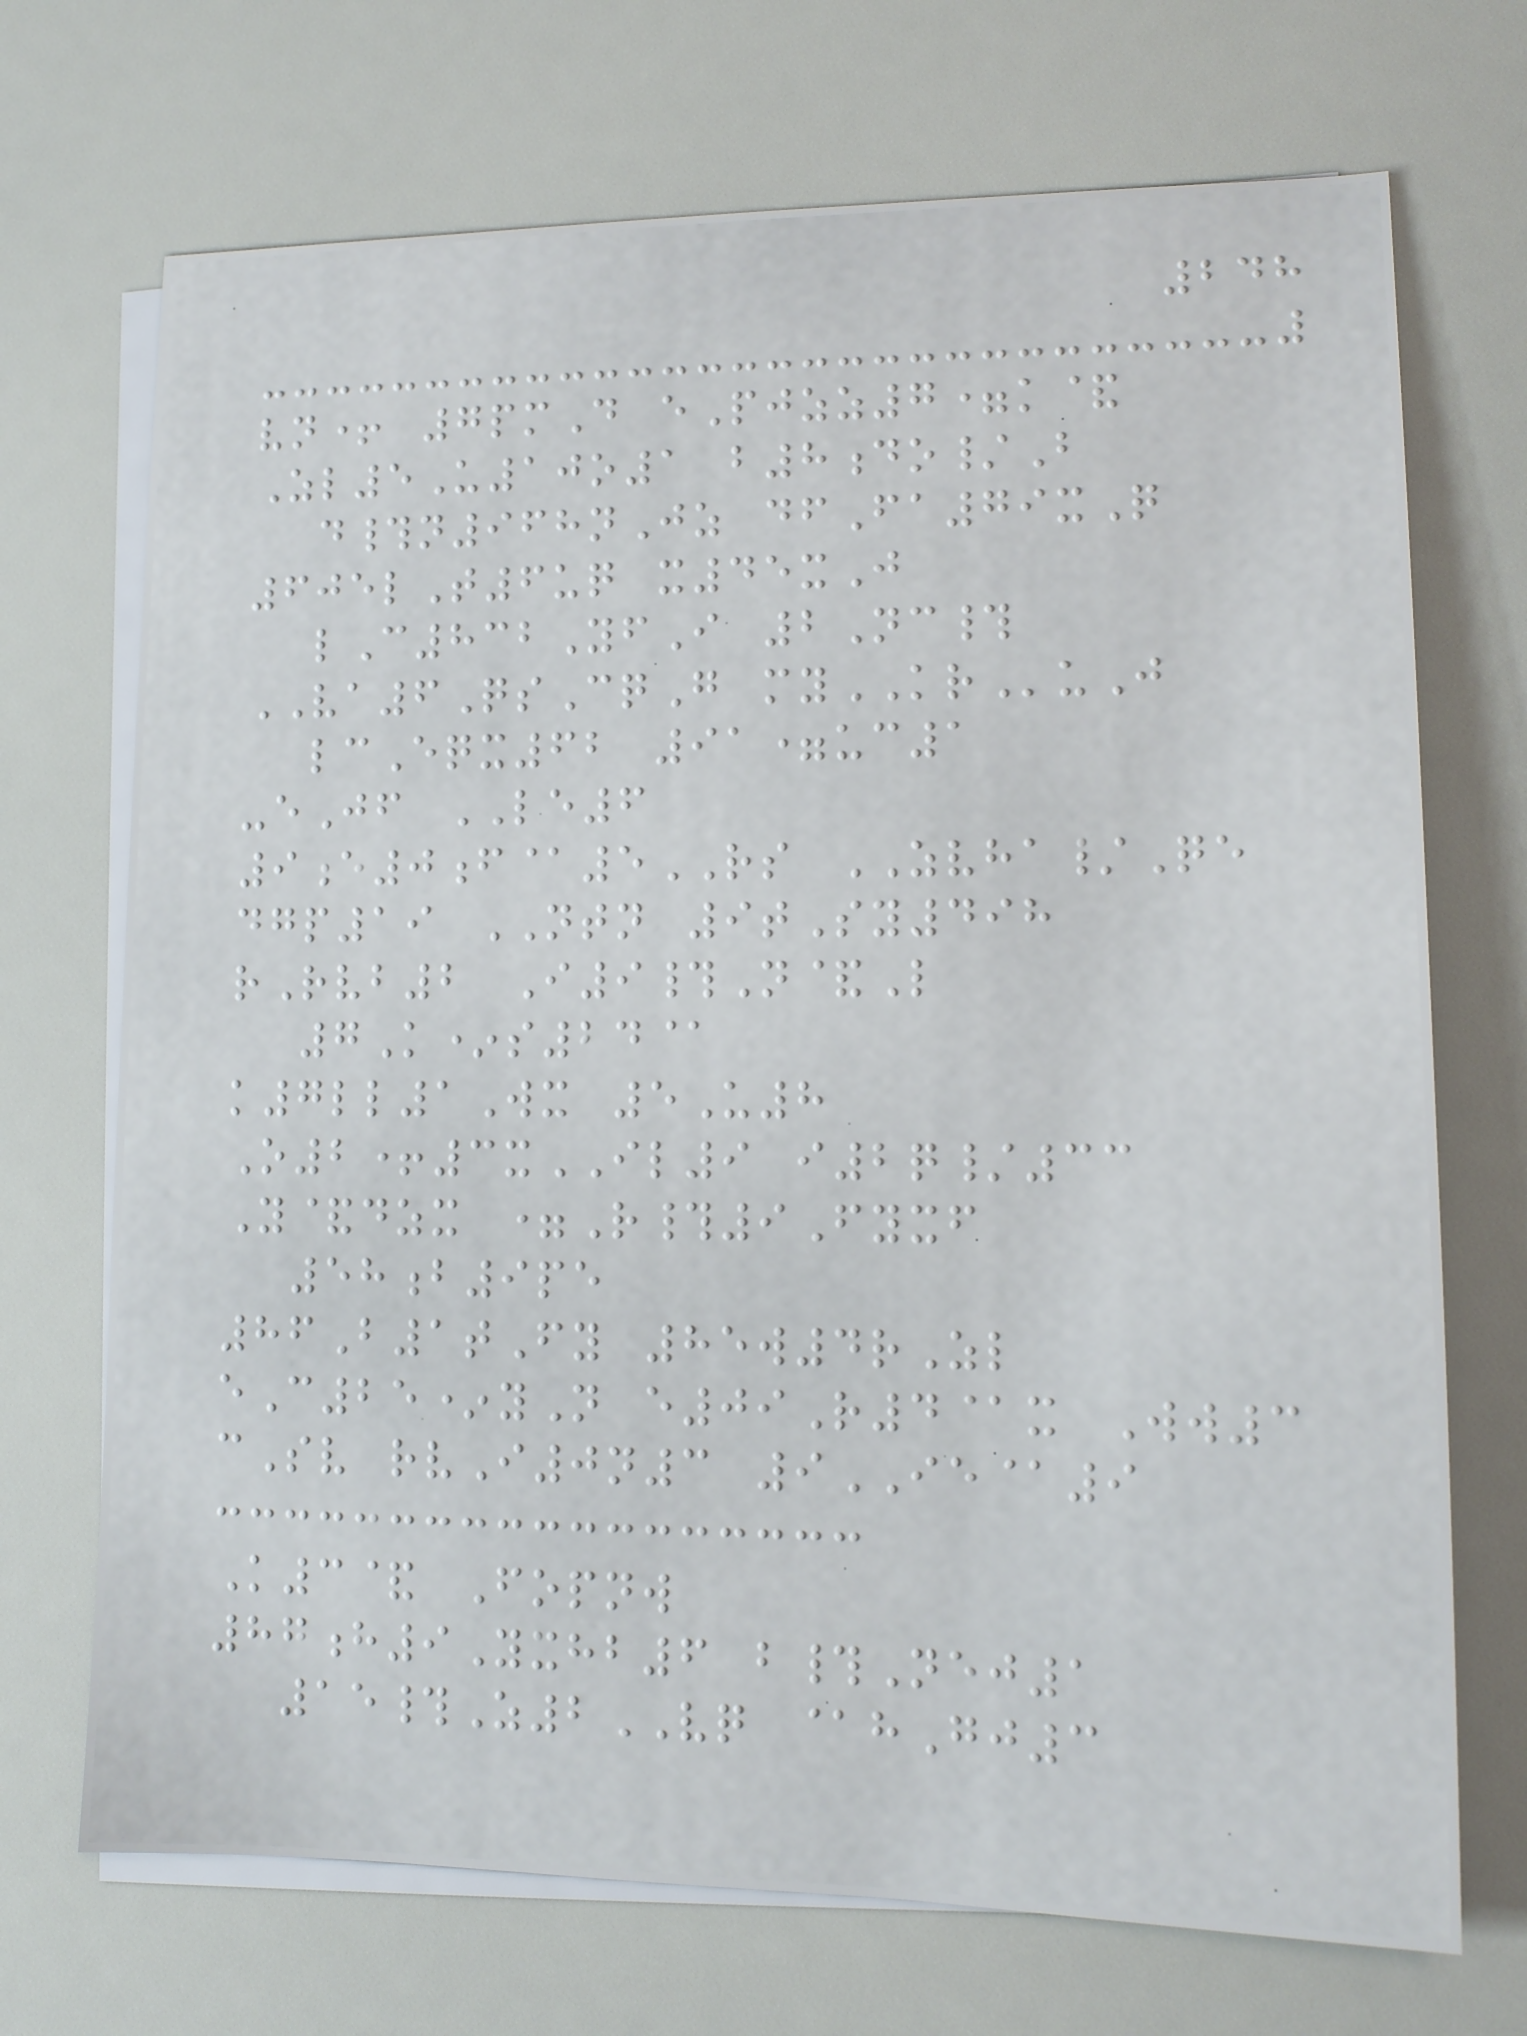248
vn+ 7pmD ePjzz7=k&
Zl5U10o1 b8do/B
d#n968nJz dfFa79xQ
605lT6uq x45xJ
lC832YfI 2Nc#
VA6QsCqG myKRuJ
lcEqx62 91=uc1
-eJf LE6
9e0f@5RS ZVHA/Qe
dgp19 NTN 9tSy498
rRvb2 I9#N&L
7K*s24@
k7ll1Wx 5U8
O2+3xIL9 i2q/33
Y&dzx =R#9Fyxf
58b9pe
86B1tFy 85w4rZl
eC25*yN e09R4@x Ww3
cSv rvI0n3 9IE@9
K3& Fopnw
87h9Yxhb6 b#Nej1
15#Z2VQ @hGj3
